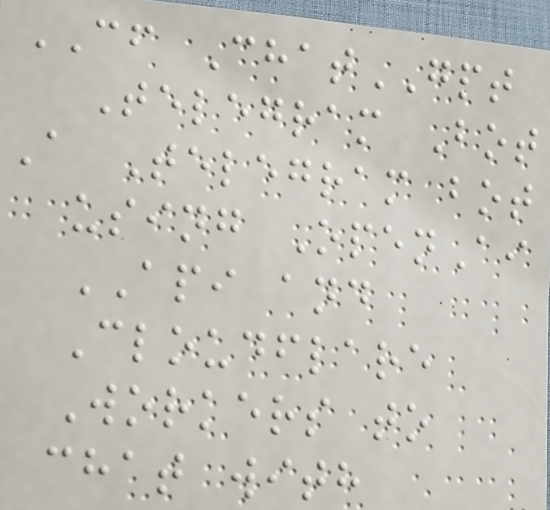CF ChatGPT
Telegram Bot
A Telegram bot
using OpenAi
API and
Cloudflare
Workers to
chat with
